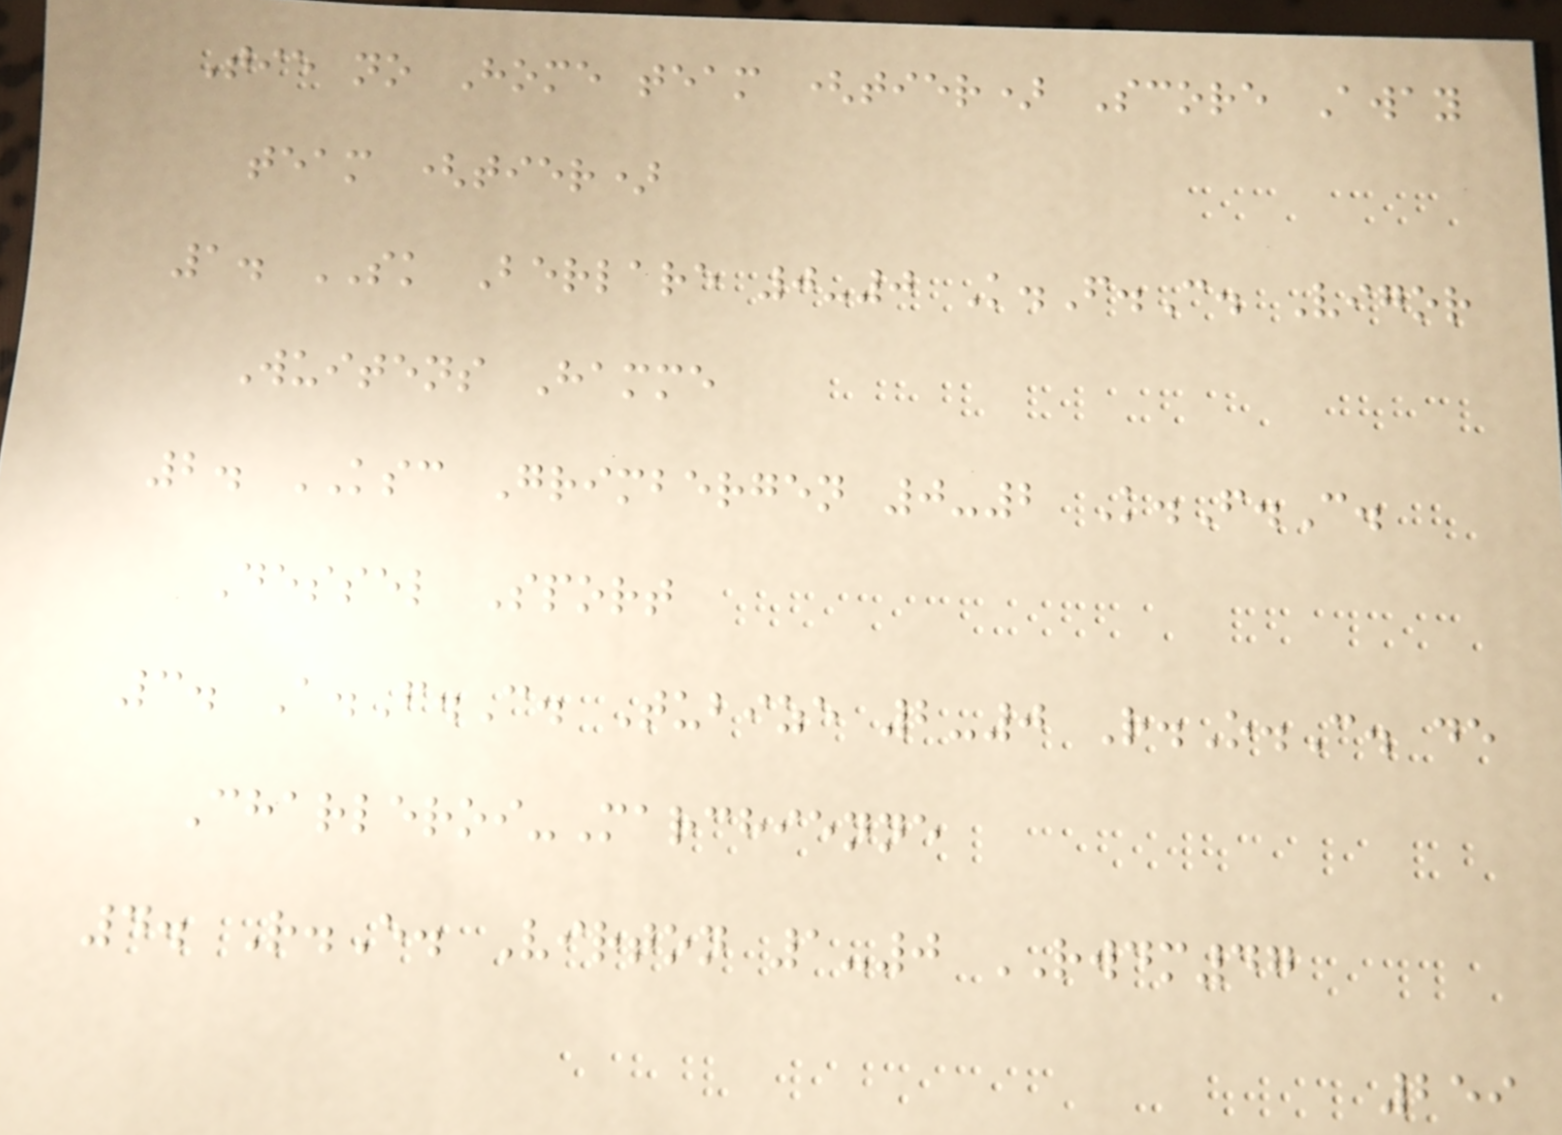Tie no Home team (tier) Score Away
team (tier)
1. SK Berlare 0-0 K.F.C. Vigor
Wuitens Hamme
2. KSC Grimbergen 0-2 K.F.C.
Dessel Sport
3. A.F.C. Tubize 2-0 R.O.C. de
Charleroi-Marchienne
4. R.E. Virton 1-0 RWDM47
259
